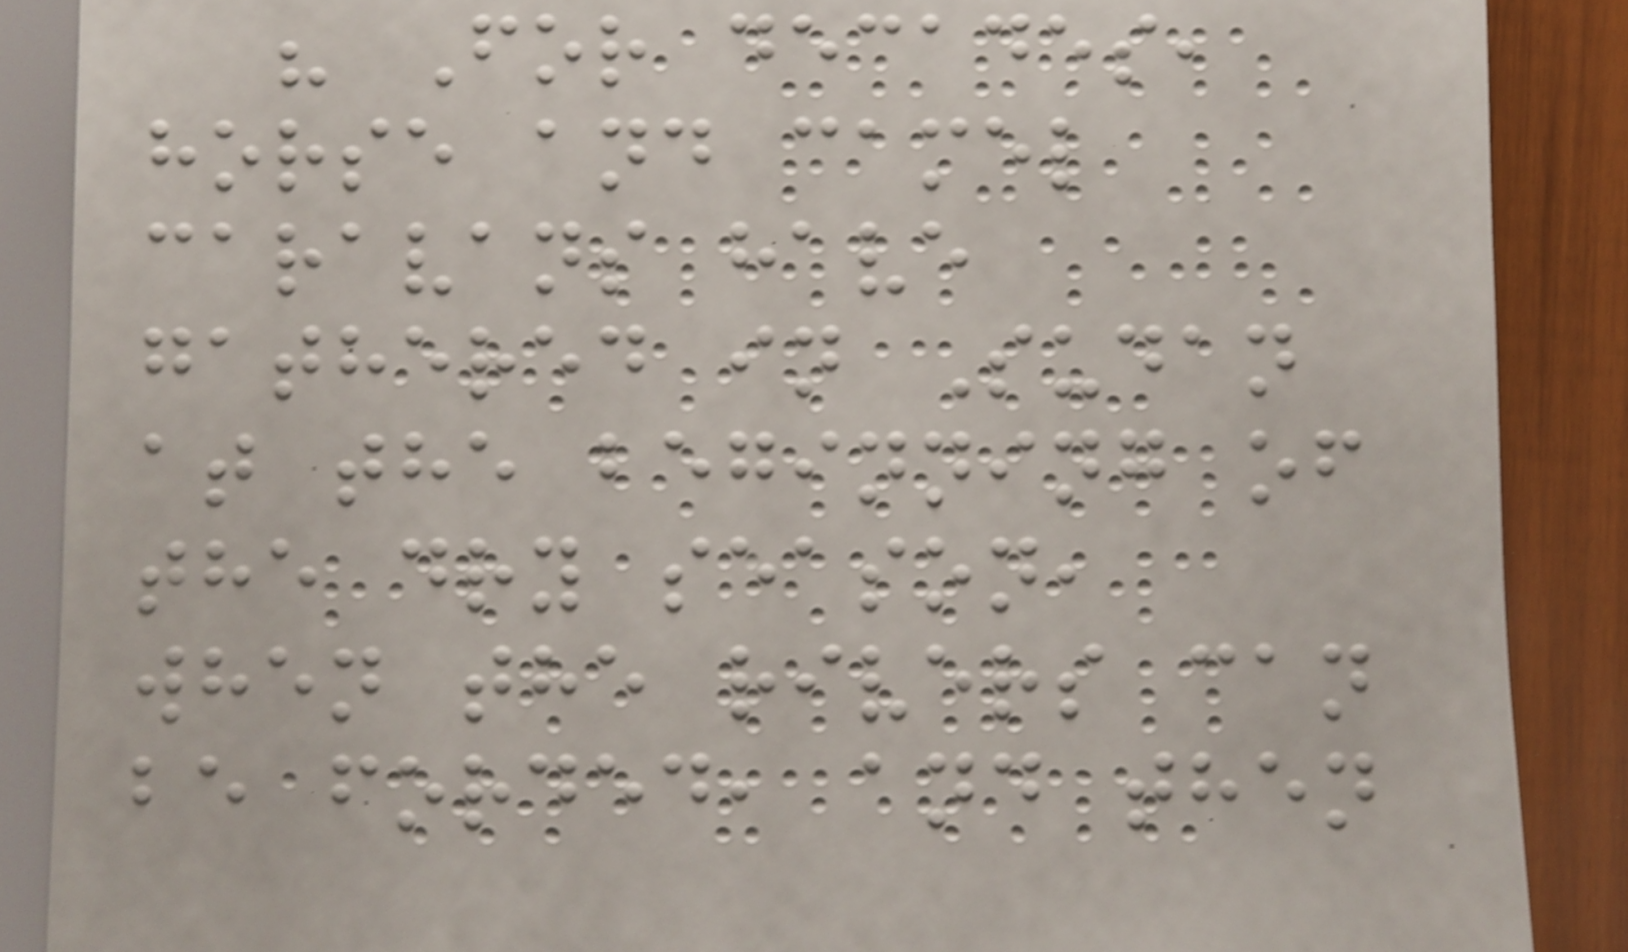" For decades,
horse and camel
caravans have
gathered in Sudan
at the beginning of
the dry season,
when the rivers can
be forded, and then
